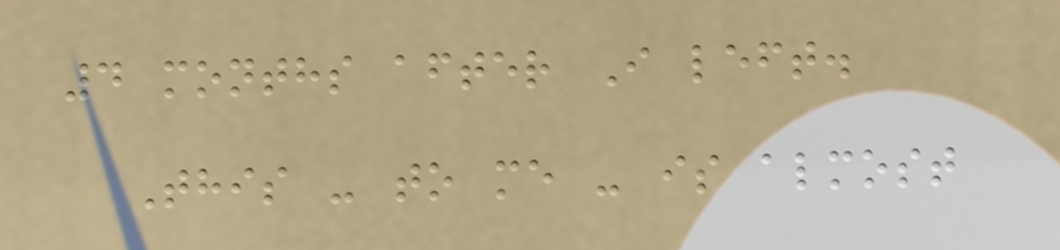4 months after I left.
This - to me - is almost
